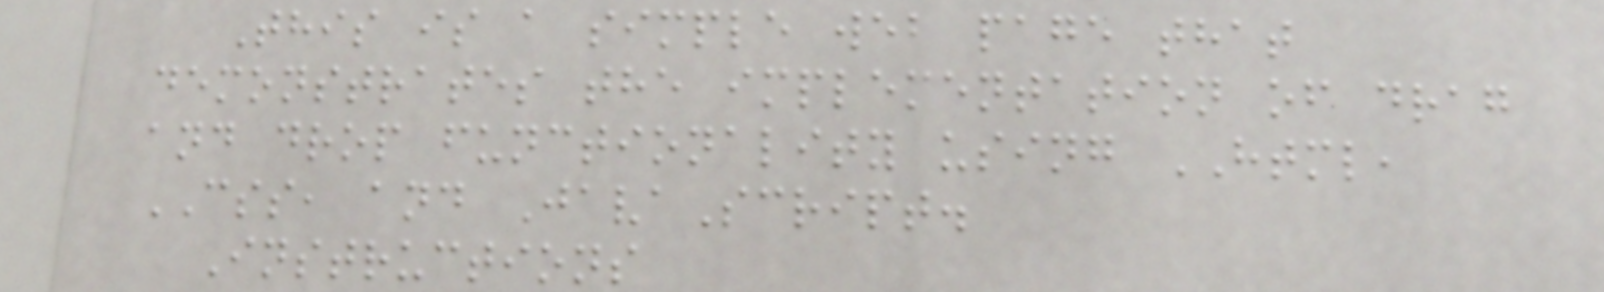This is a simple web page that
demonstrates the implementation of drag
and drop functionality using HTML,
CSS, and JavaScript.
Instructions
